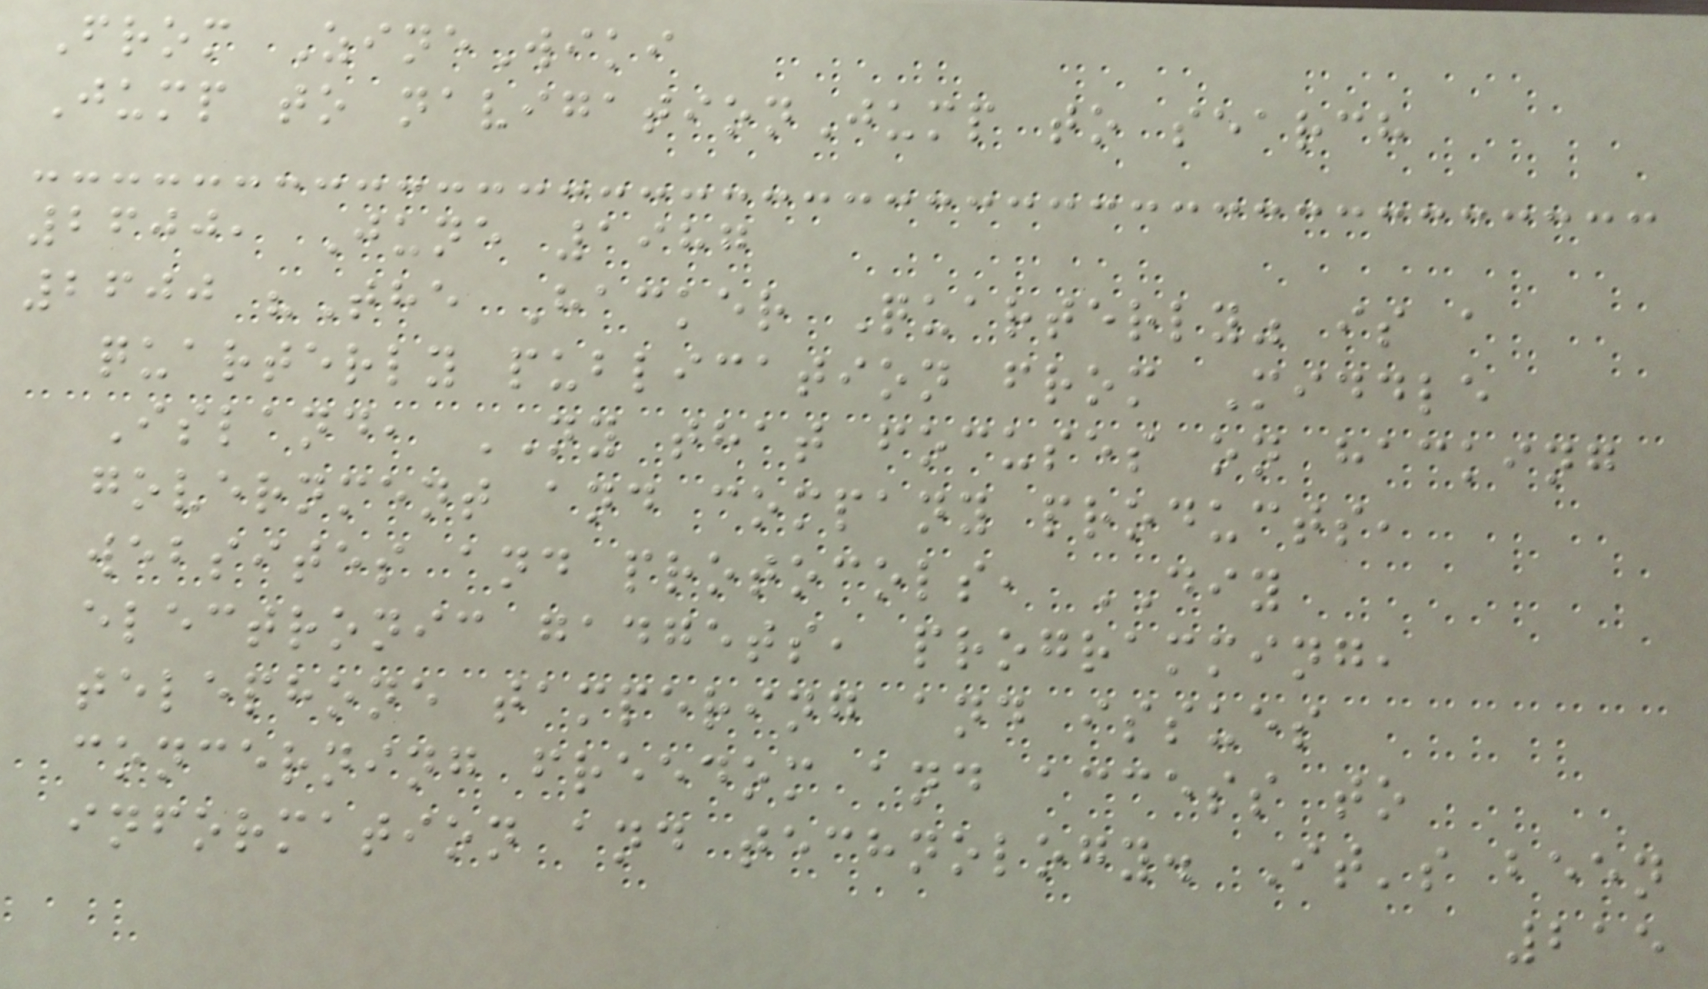From ZineWiki
Jump to navigationJump to search
2600, June 1987
2600 "The Hacker Quarterly" is a
quarterly publication from Middle
Island, NY that focuses on hacking
government and company products,
websites and protocols, DIY
electronic gadgets, programming,
telephone tampering and issues
concerning freedom and access to
information and technology. It's been
215
